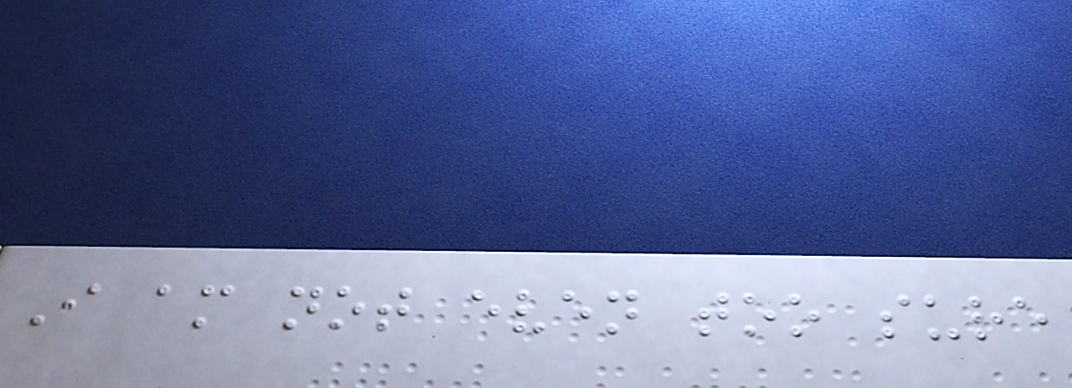I am not even too sure
